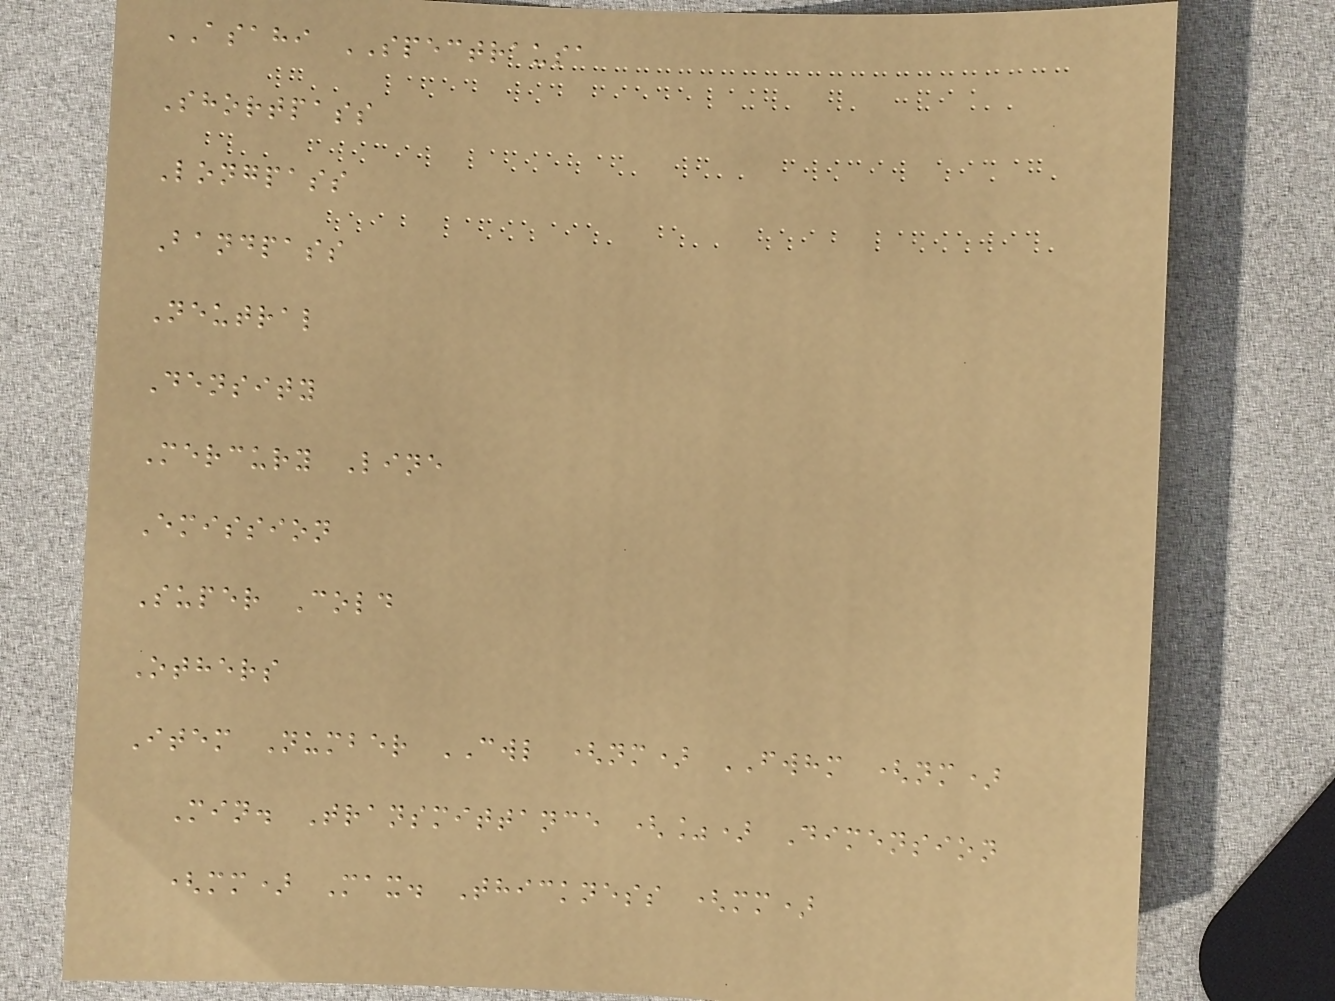ASAHI SPECTRAUSA
Shortpass
Longpass
Bandpass
Neutral
Density
Mercury Line
Emission
Super Cold
Others
Item Number CWL (nm) FWHM (nm)
Min. Transmittance (%) Dimension
(mm) Max. Thickness (mm)
